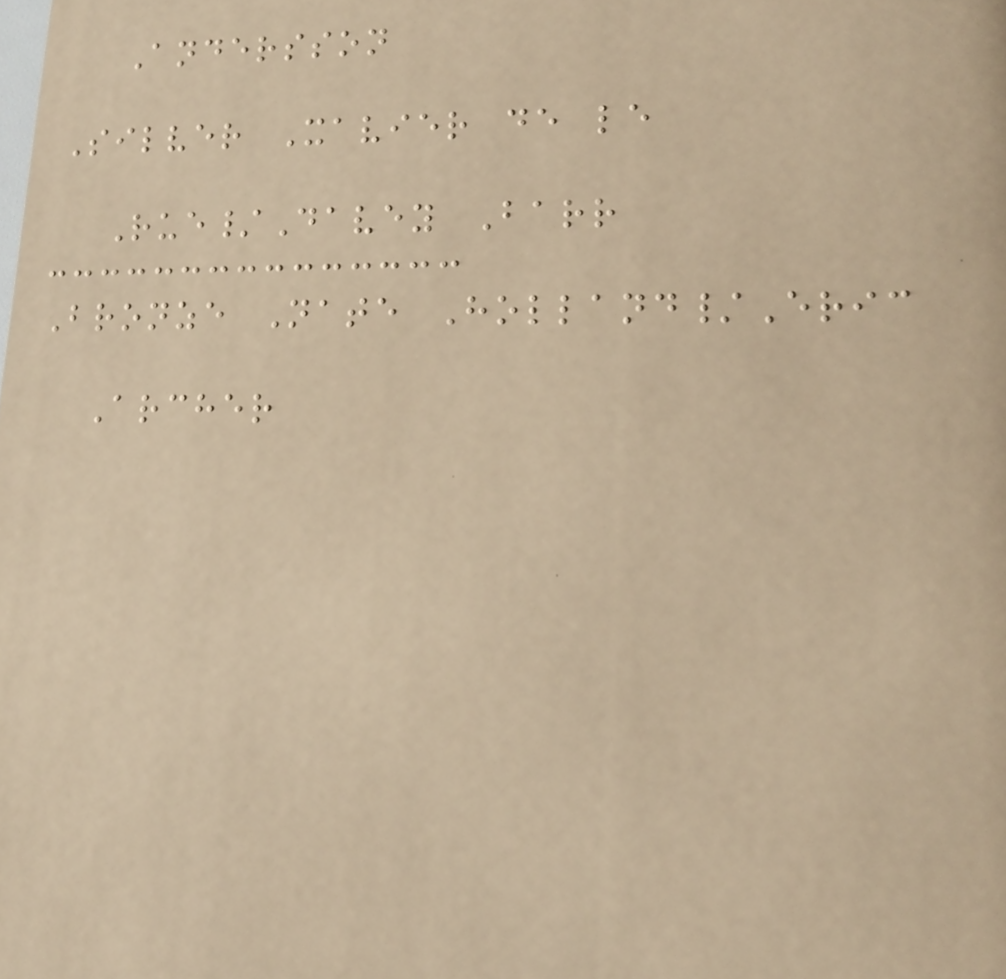Andersson
Silver Xavier de le
Rue/Davey Barr
Bronze Nate Holland/Eric
Archer
